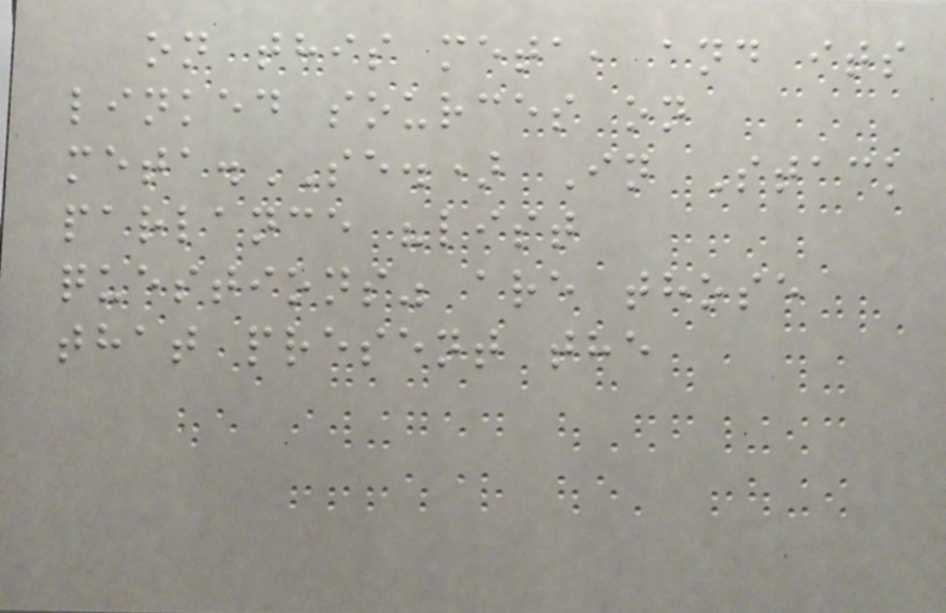on this meta, and its
linked sources on
meta.SE.) In Stack
parlance "list
questions" are those
that present the
